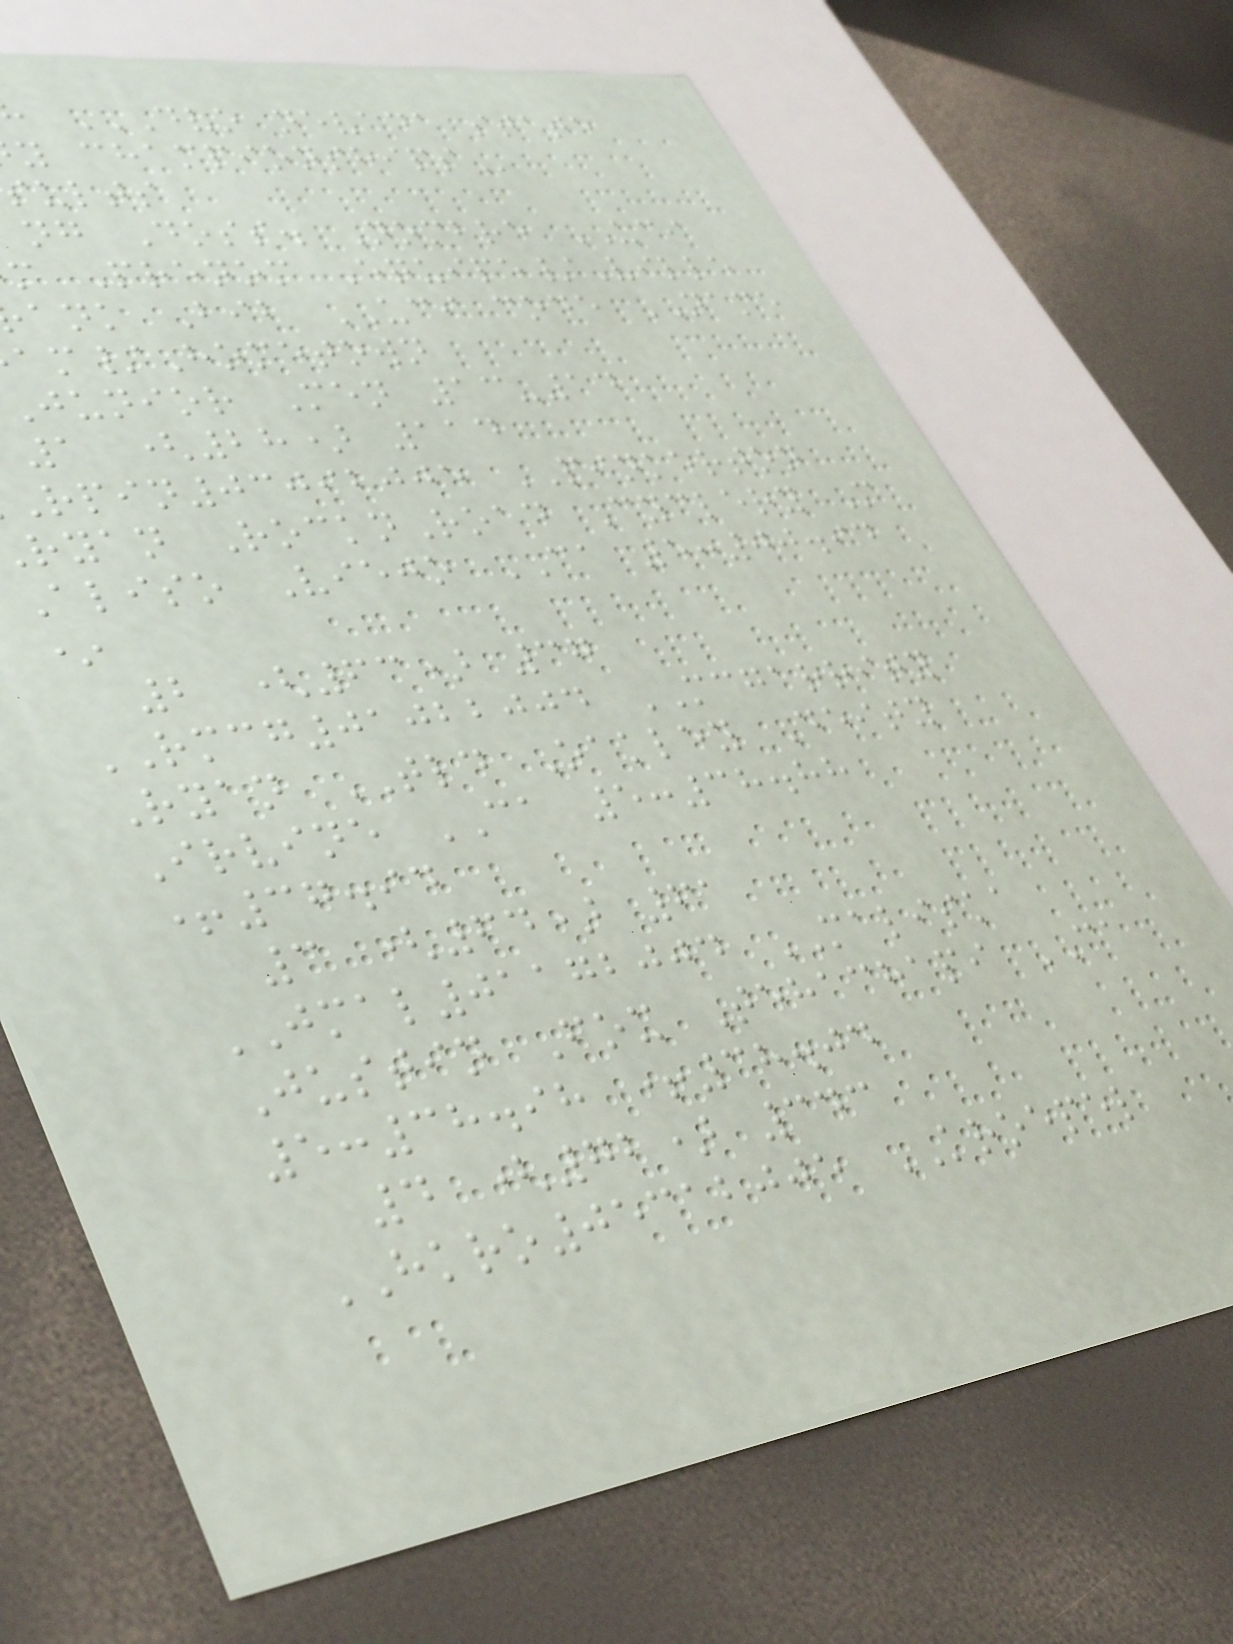sults
ng Doss. Nombre UCI
m Prenom Equipe/Ville
ank Bib UCI code NAME
am/Hometown
junior Men 13-14
1 (28) 114
rpin03092005 PINKERTON
ryan RocknRoad Cyclery M
Aliso Viejo CA 5:00.94
*
2 (63) 37
RMCG01022004 MCGARRITY
Ryan TLD Oakley Deity
Irvine CA 5:38.88
+37.94
3 (64) 61
JMAL01172004 MALISKA
Justin Fox Tehachapi CA
5:38.98 +38.04
4 (72) 343
HKRO05312005 KROEPEL
